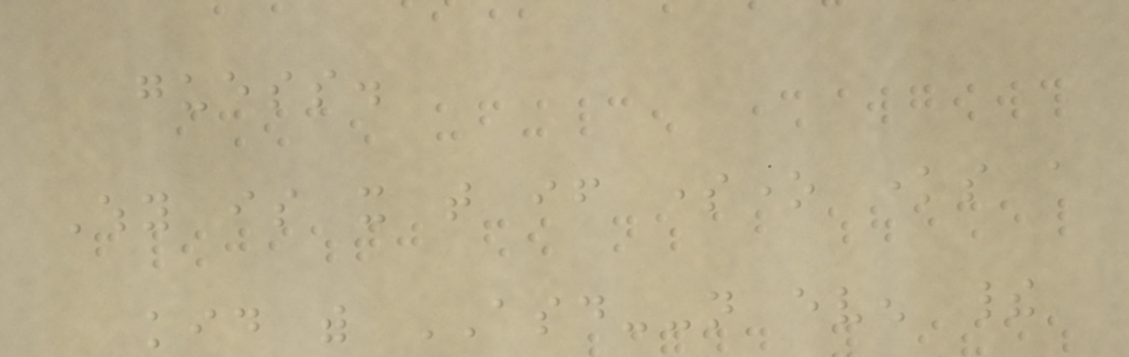guess.
Why is it that if someone knows a
kid with ASD--not even their
